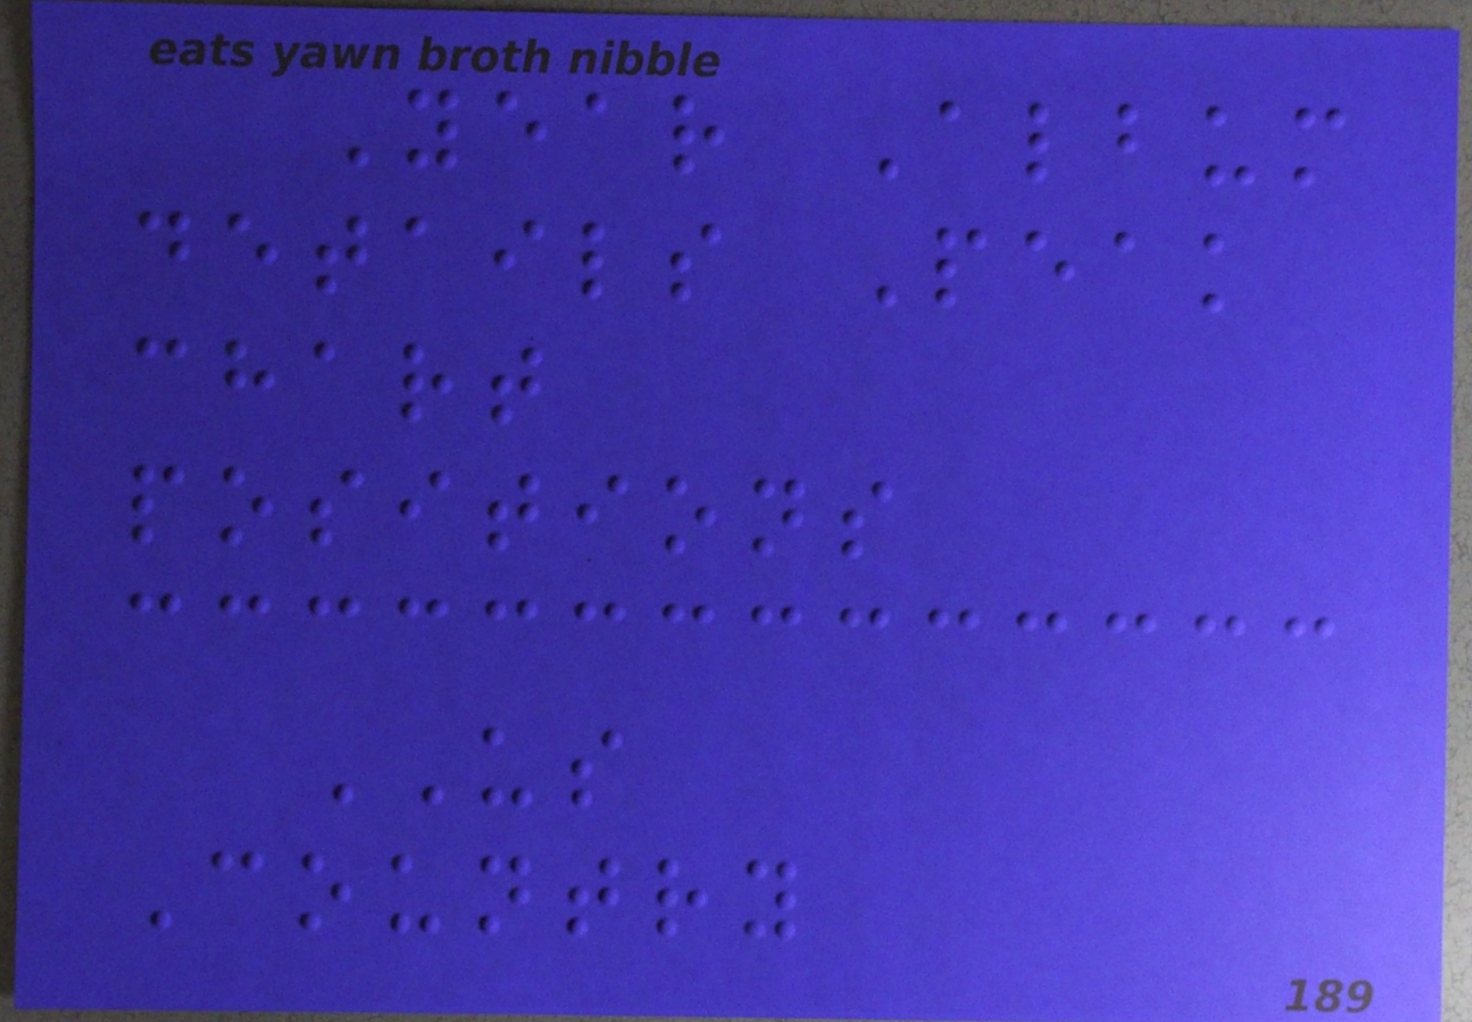Year Album
details Peak
chart
positions
US
Country
